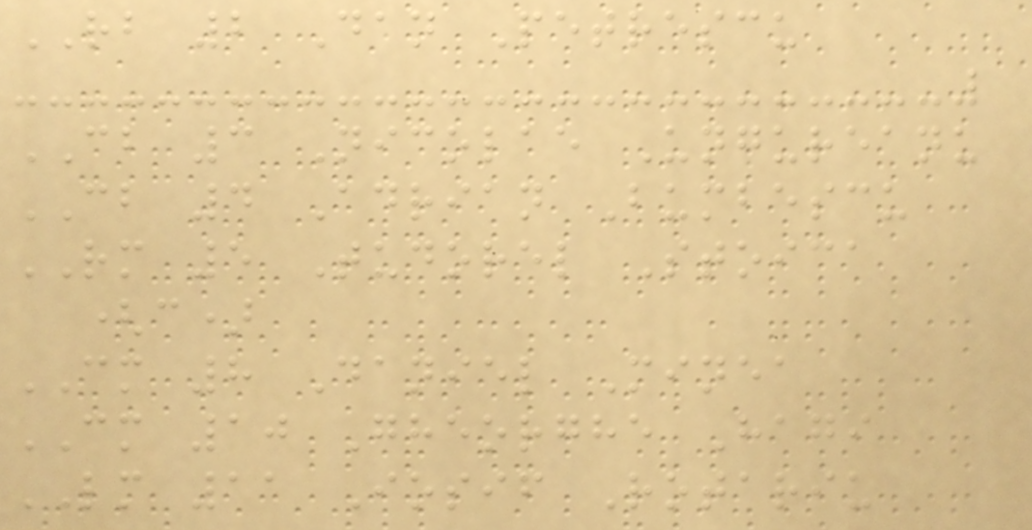RB 2 Dan Petrescu
CB 3 Nicolae Ungureanu
CB 4 Adrian Bumbescu
RM 5 Tudorel Stoica
(c)
CM 8 Daniel Minea
CM 10 Gheorghe Hagi
LM 11 Iosif Rotariu
